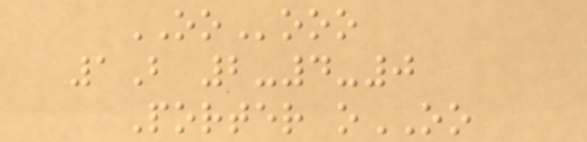OOooo
1B 2-4-0
Porter oOO
